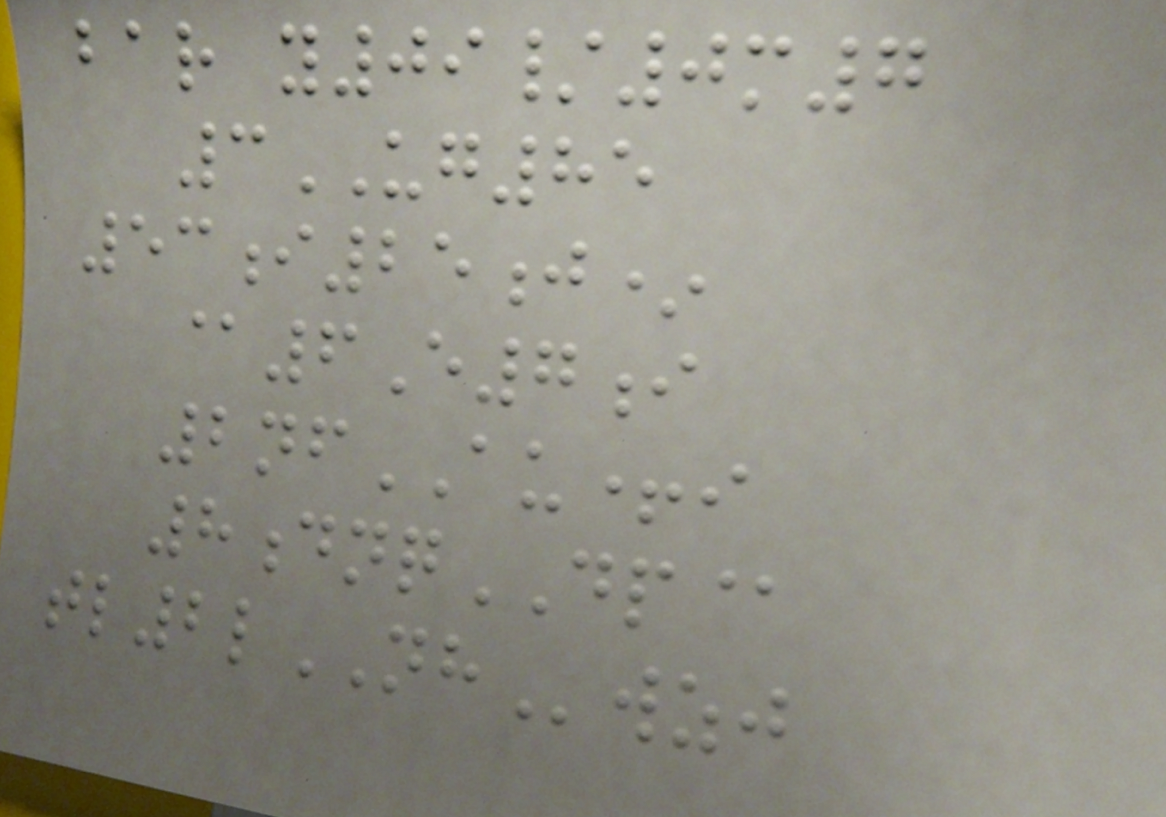bar y09/0m7
3UG85
53i25j*
@6E7i
2nfAU+i
8dnqDP@
tl2lNHwzj
